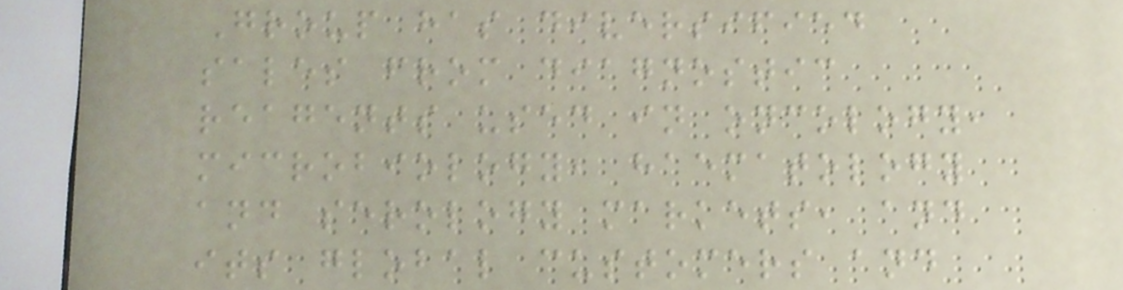Group has diversified
sales from diagnostic
reagents used in oncology,
microbiology, haematology
and serology markets, and
its global customers and
